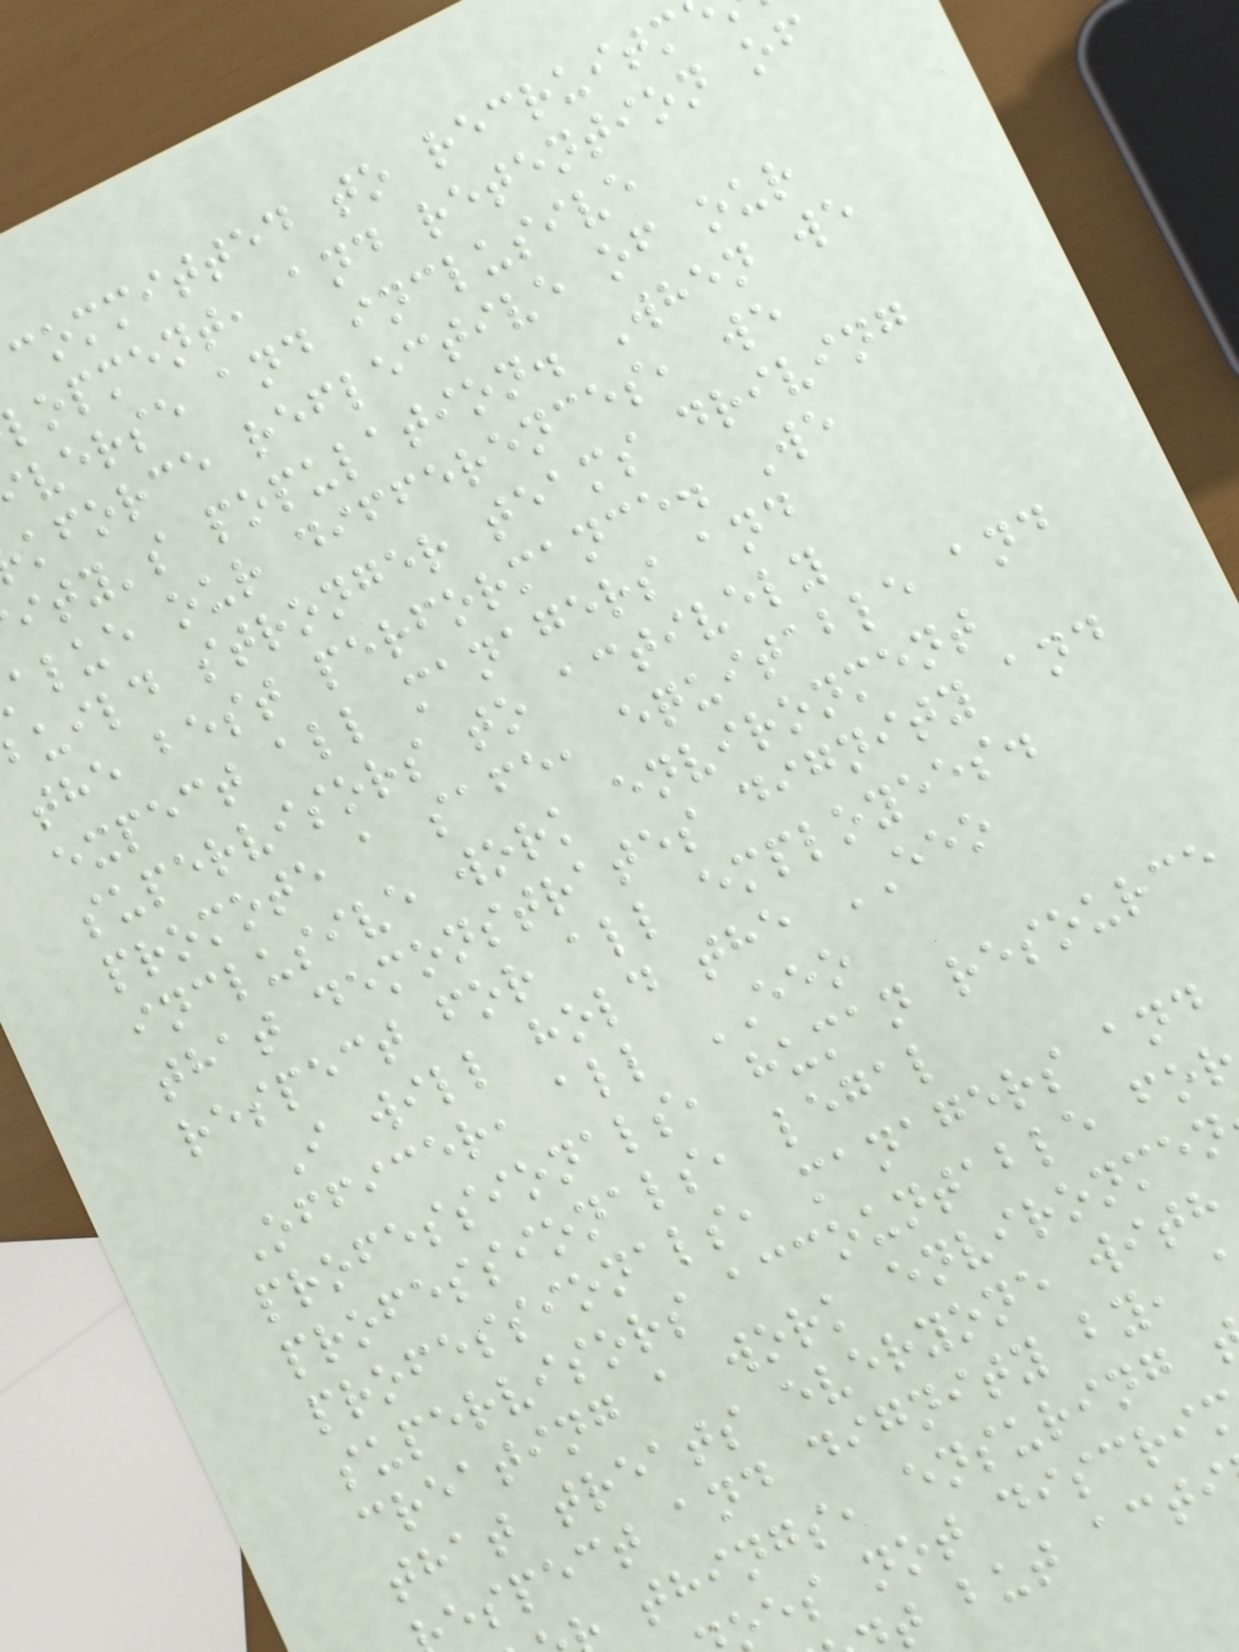committed to recruitm
lopment, and retention of
verse and inclusive
kforce reflective of our
ity's population. When we
alue our differences, we
build stronger teams driving
the best performance. We
expect all managers and
supervisors to actively
promote a safe, equitable and
inclusive work environment
that demonstrates dignity and
respect for all employees.
I will hold the EEO
Officer, all EEO
professionals, human resource
professionals, legal
professionals, managers and
supervisors accountable for
creating a work environmen
that treats everyone with
espect and dignity by,
things, ensuring
es not discri
t but acti
